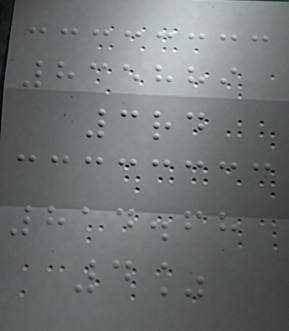835889
3rd
814.68
4%
